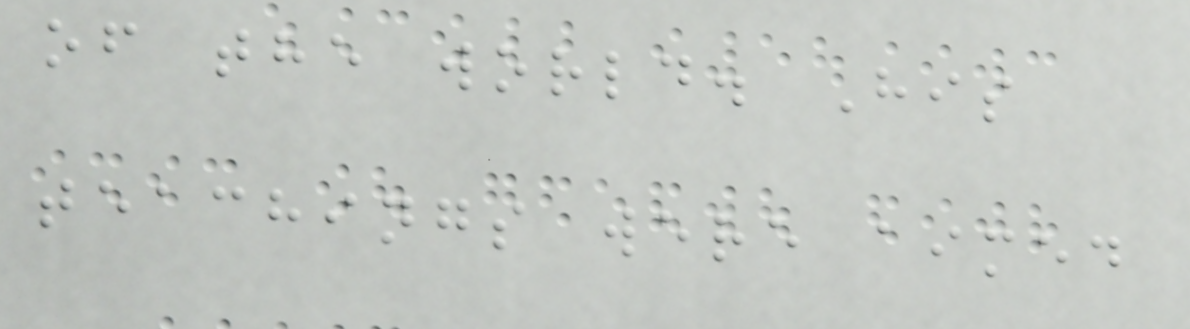of the world. His
teachings were aimed
